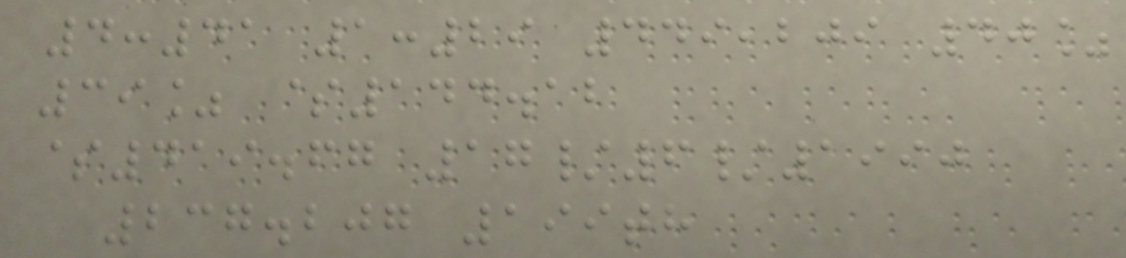4:41 1:29 449,209 40%
39% $144.12
$419.67 17/6/1990
237.207 199th
